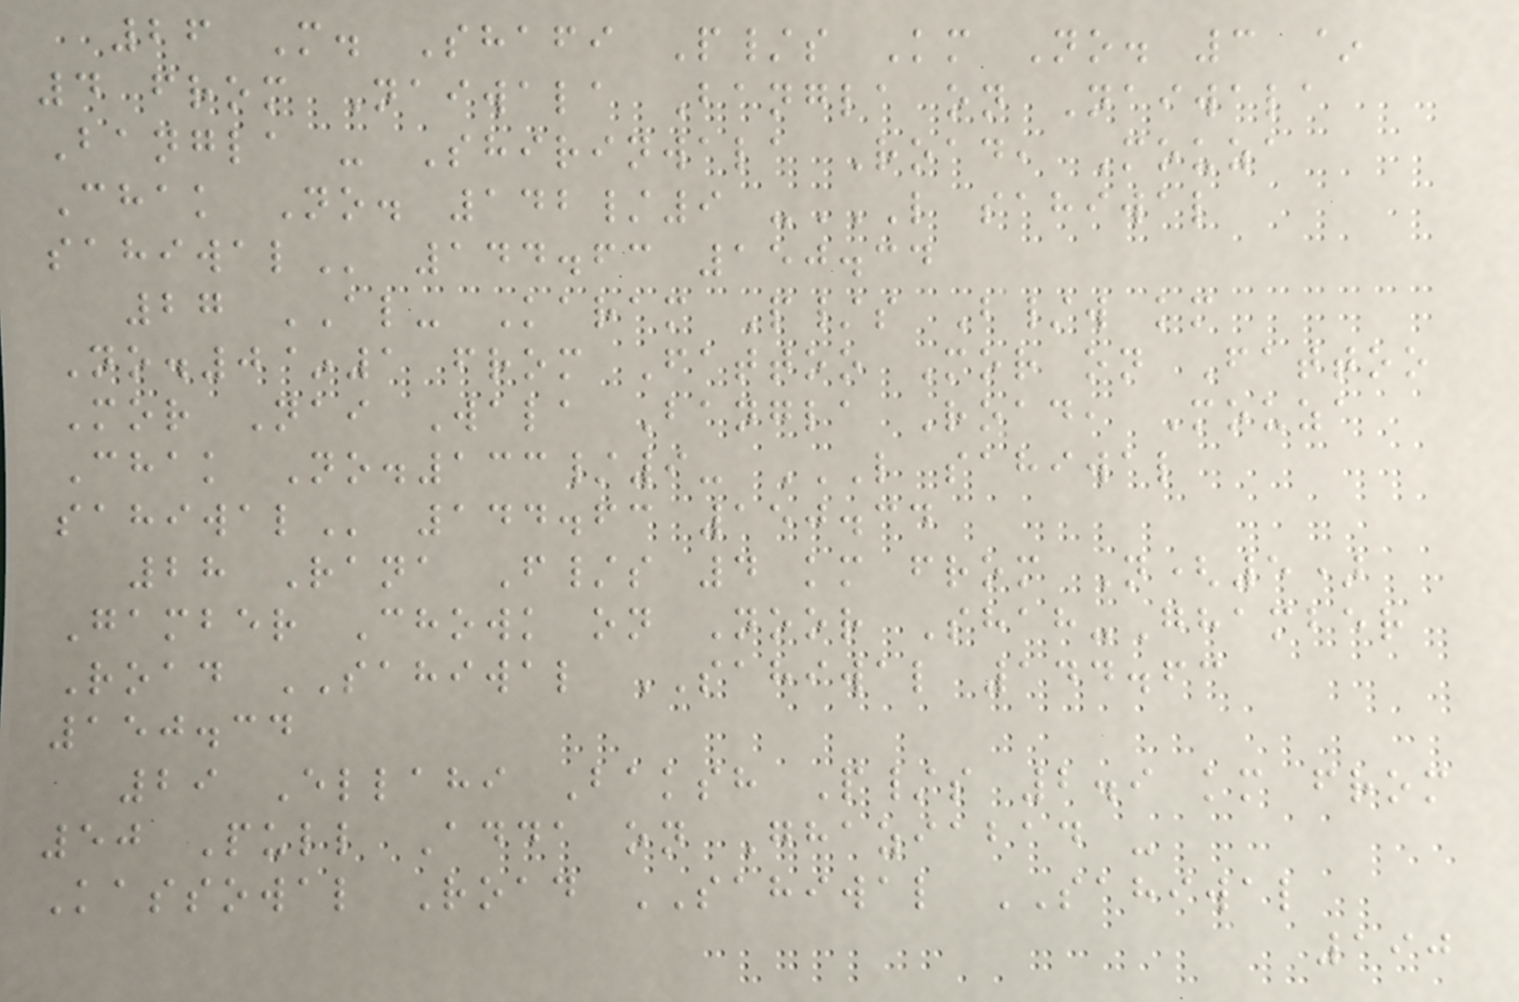26 M. Shafi P/s Km No. 3 ~
4 from Naiwala Bangla on Naiwala
Bangla - Shirinwala Road, Mouza
Chak No. 142/9 -L SAHIWAL
SAHIWAL 144.63 150.34
27 AL- Karam P/s B/w km
No.0~1 from Fattoo Mor on Fattoo
Mor Nai Wala Bangla Road, Mouza
Chak No.133/9- L SAHIWAL
SAHIWAL 144.63 150.34
28 Rana F/s 4 km from N(5)
Gamber Chowk on Noor Shah-Ghamber
Road SAHIWAL SAHIWAL 144.63
150.34
29 Ellahi Baksh P/s 2.9 km from
50 Pull Adda on Ghaziabad -
Kassowal Road SAHIWAL SAHIWAL
190
